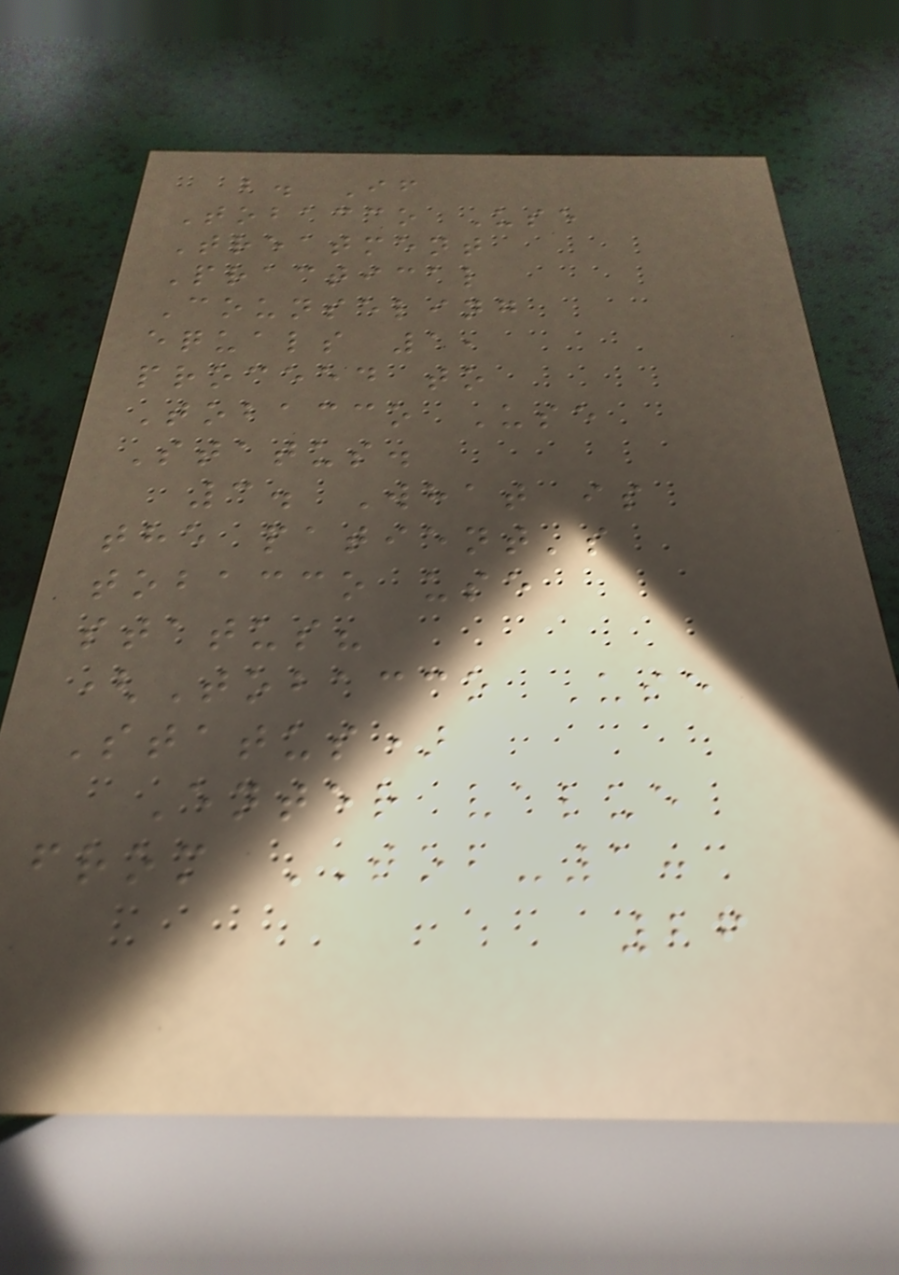b. If
Tobacco Use
Treatment
Practical
Counseling
equals 1,
proceed to
Tobacco Use
Status.
3. What is
the patient's
tobacco use
status?
(Tobacco Use
Status)
Enter value
from TOB-1:
26
